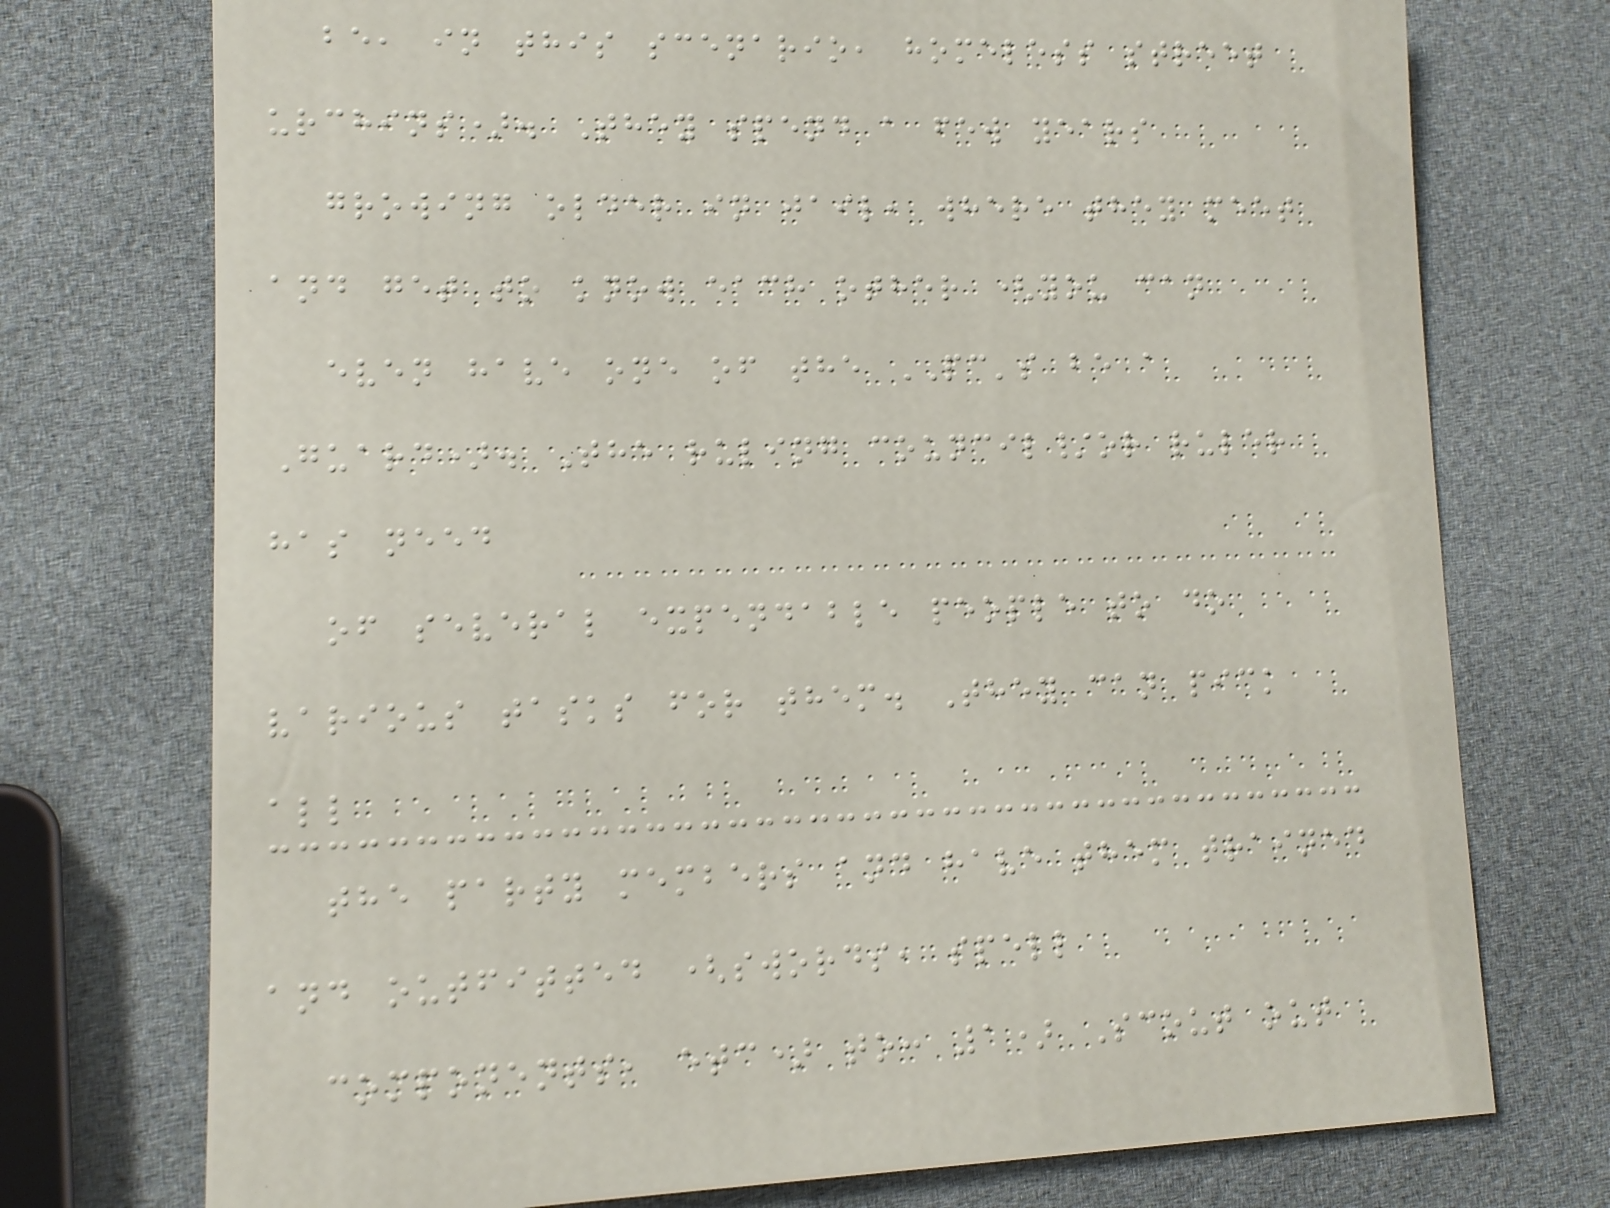be, in this scenario, homeless street
urchins). They spend a few years
growing older in jail, where they meet
and get to know each other (you can
even have one of the PC's be a
Guard). The ruling council/or ruler
has need
of several expendable people to do
various tasks for them. They can pick
all
the party members and have them trained
and outfitted (swords, spell
components, etc) to: 1) Scout out
